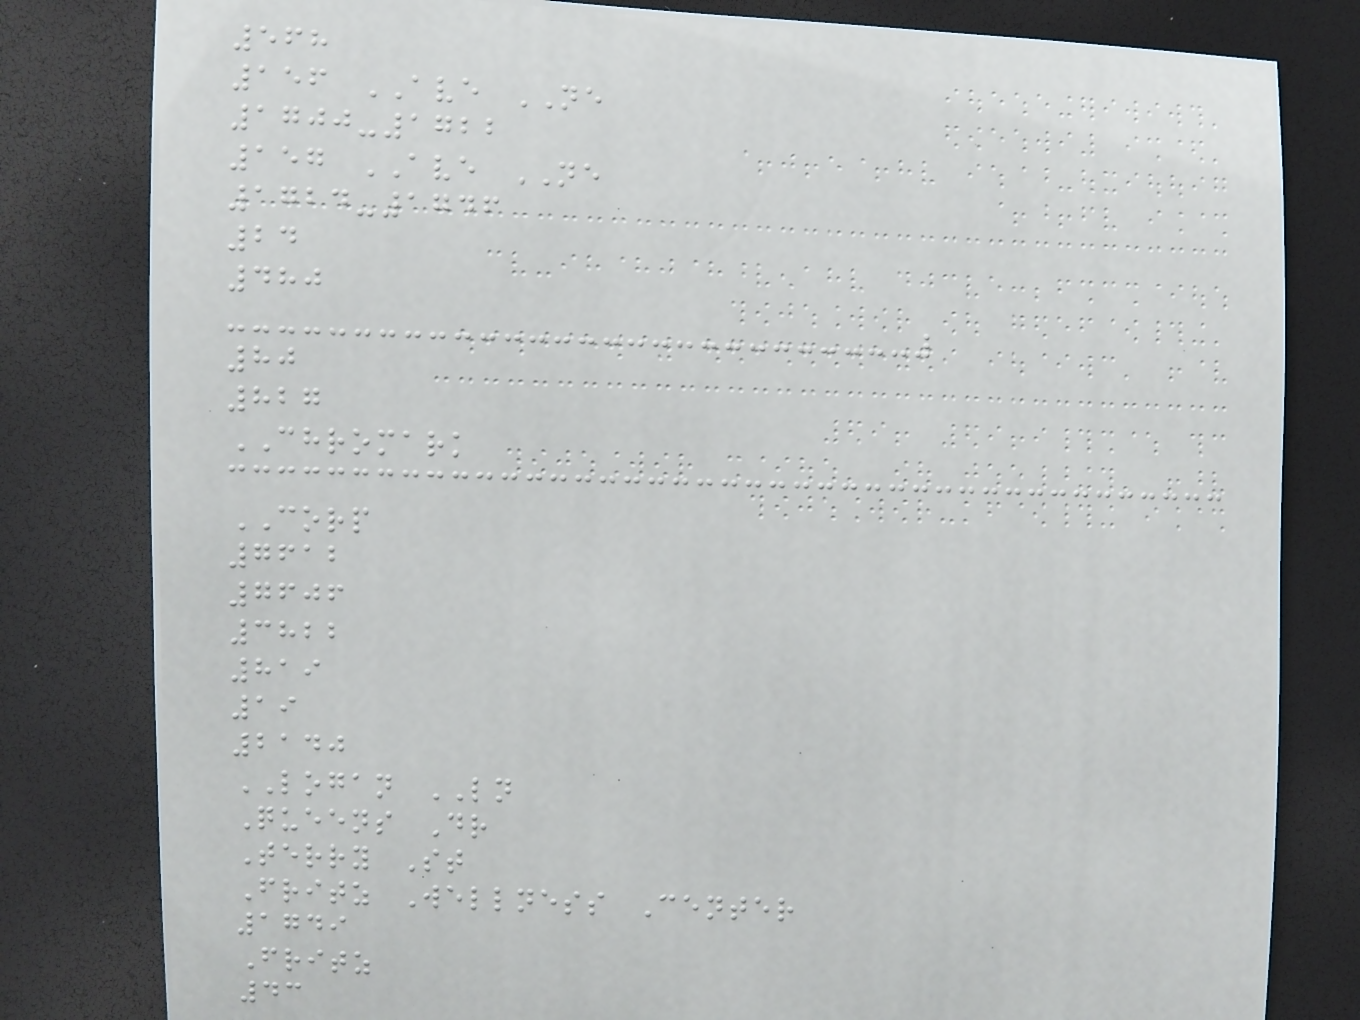568
156 AVE NE
1700-1722
157 AVE NE
1724-1746
24
480
80
827
CHROMARK
CORP
7612
7606
3822
819
19
2140
LOGAN LN
Queens Dr
Terry St
Fritz Wellness Center
1749
Fritz
43
